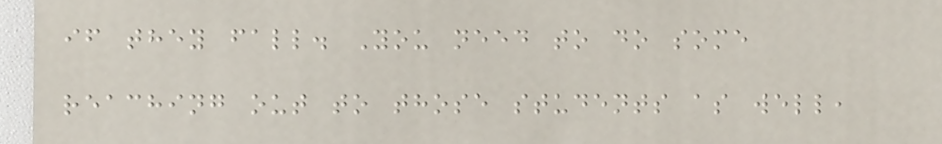if they fall. You need to do some
reaching out to those students as well,
